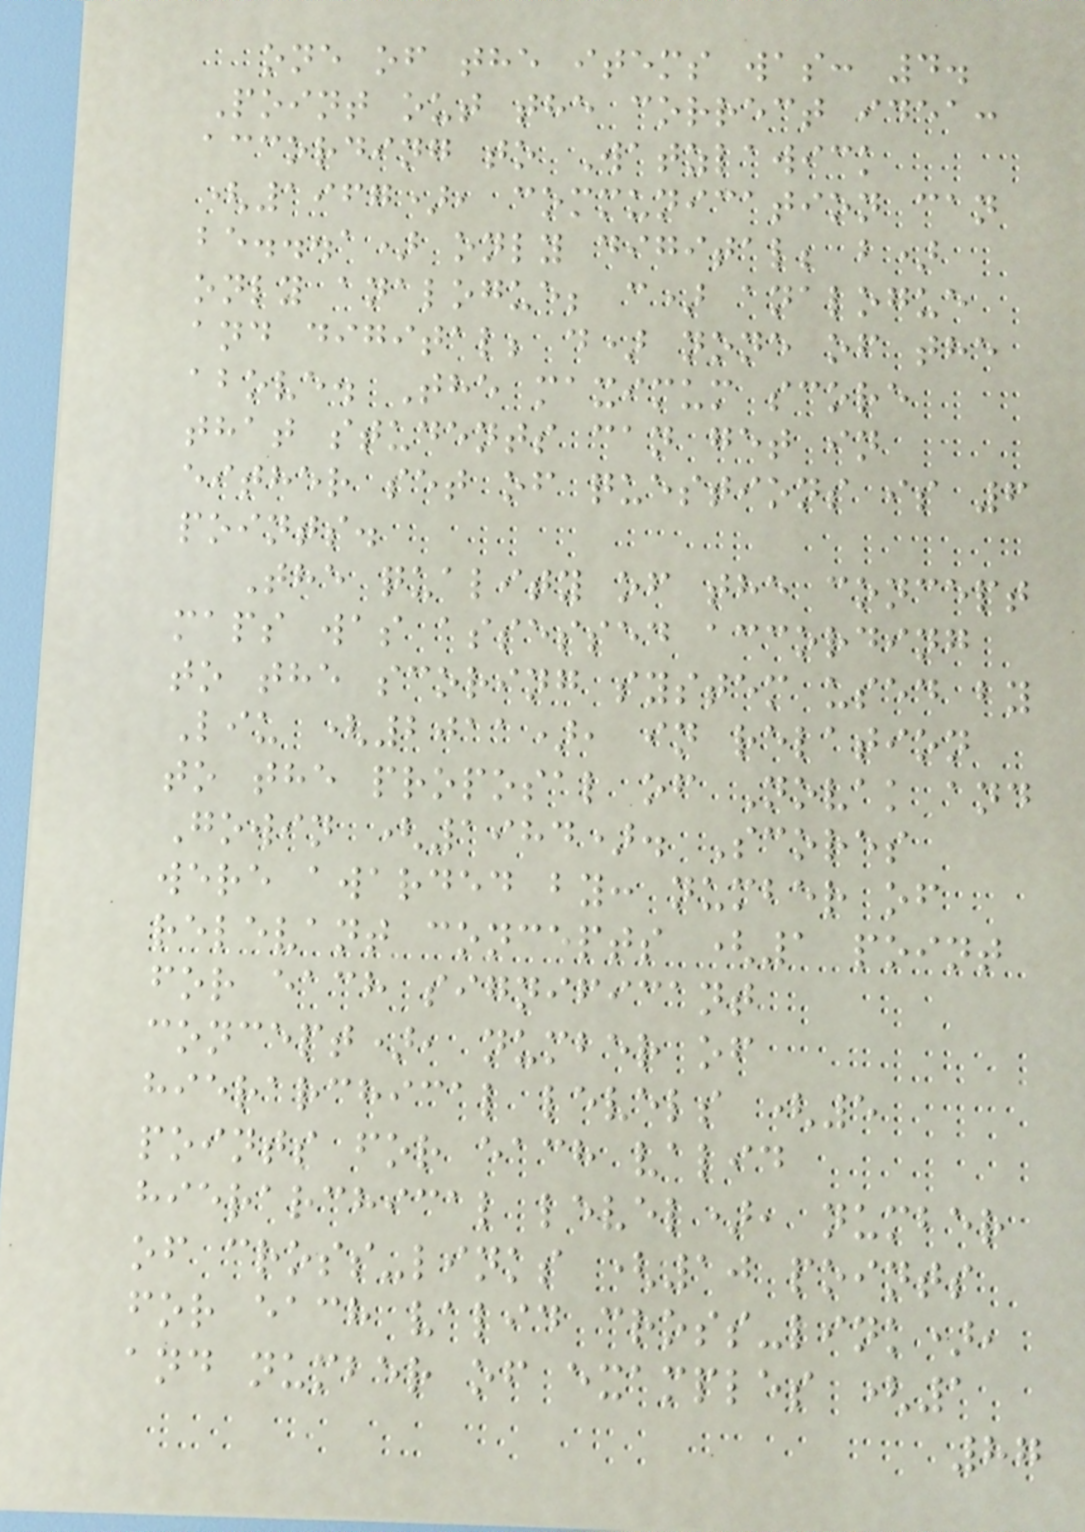one of the items was: 4.
Point out the correct idea:
according to Watzlawick
(1967), communication can
be...a) only digital; b)
only analogue; c) analogue
and digital; d) none of the
above. The maximum score
that students can get in
either set of questions is 6
points.
The quality of the concept
maps was assessed according
to the scoring system used by
Liu (2011), in relation
to the proposal of Novak and
Gowin (1984). Scores
were awarded by: number of
relevant concepts (1 point
for each significant
concept), number of
hierarchical levels (5
points for each valid
hierarchical level), number
of cross-links (10 points
for each valid cross-link),
and number of examples (1
87
